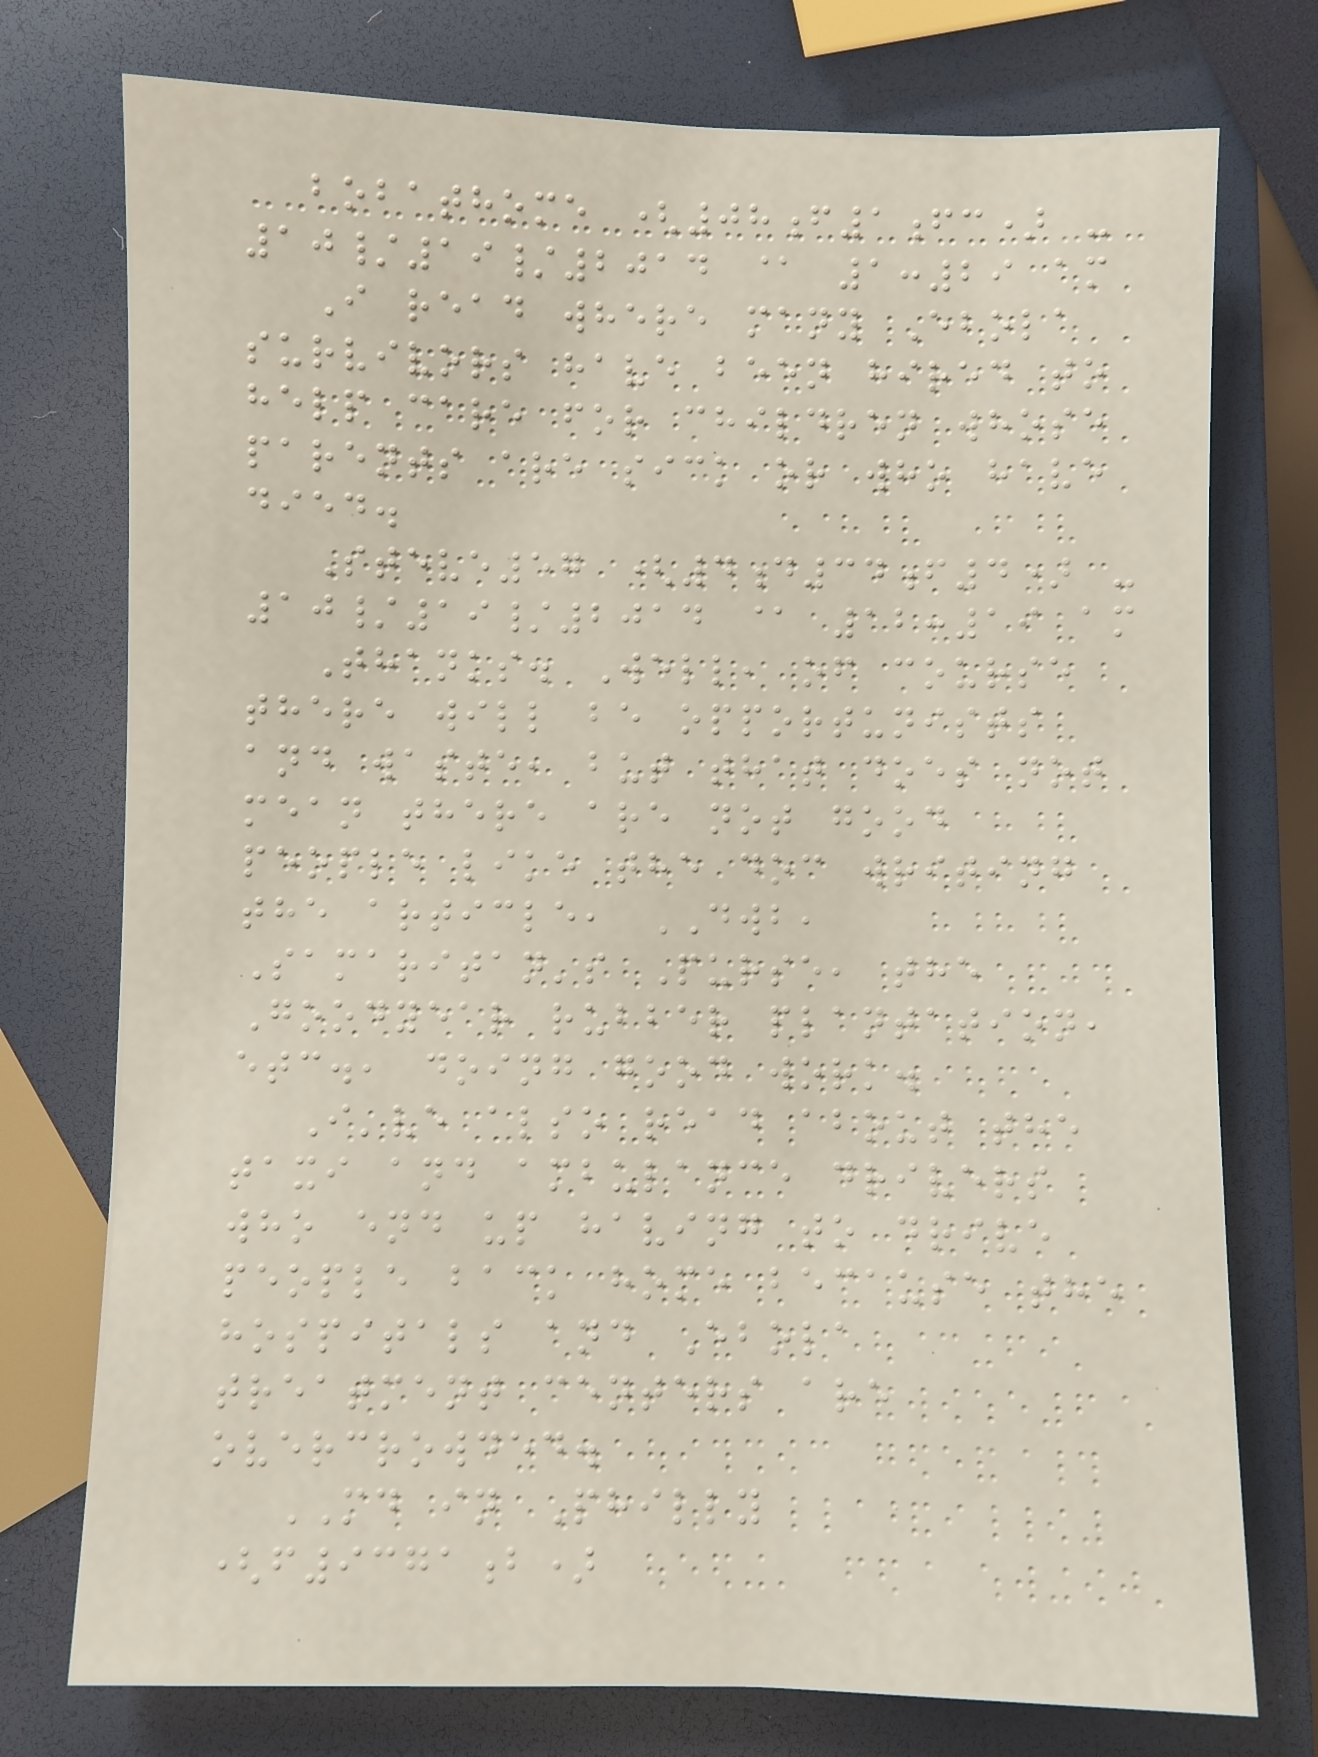bobathome (08f1fc) -
10/19/2014 @ 1:29 am
I read where many Ebola
survivors have been hired to
help care for children whose
parents are sick or who have
died.
Steve57 (4d34f4) -
10/19/2014 @ 12:19 am
Thanks. Well, of course
there will be opportunists
and waste, but that does not
mean there are not good
people like the doc writing
the article, DWB,
Samaritan's Purse, the
Goodyear rubber plantation,
etc., doing good work.
I've also read about the
taxi and ambulance drivers
who end up having to drive
people back home because the
hospitals and Ebola
treatment centers are
overcrowded.
MD in Philly
(f9371b)
